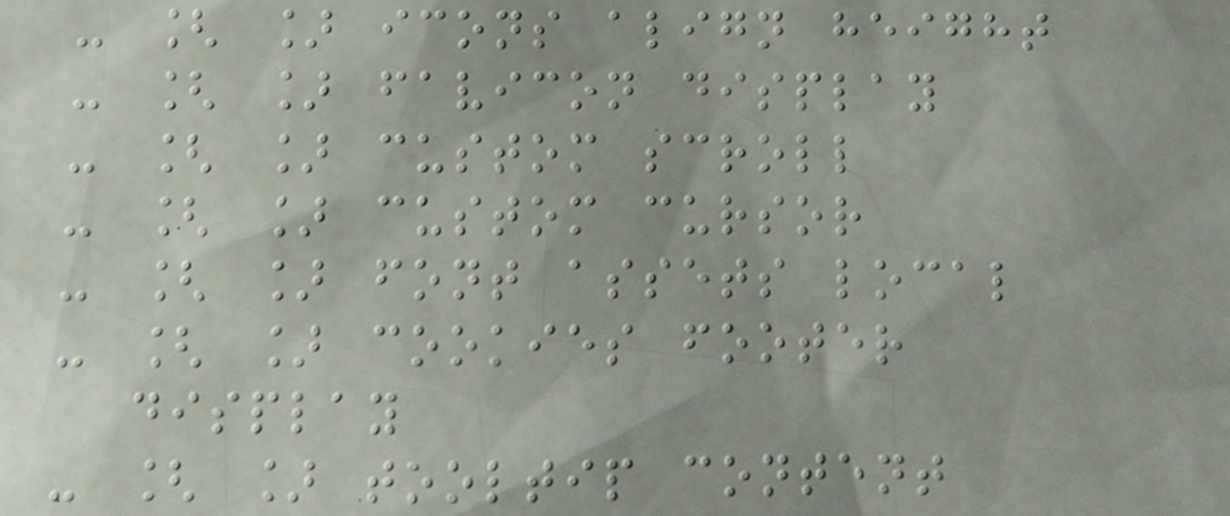- [ ] icons align height
- [ ] favicon display
- [ ] custom scroll
- [ ] custom cursor
- [ ] font assets local
- [ ] cookies footer
display
- [ ] tooltip content
